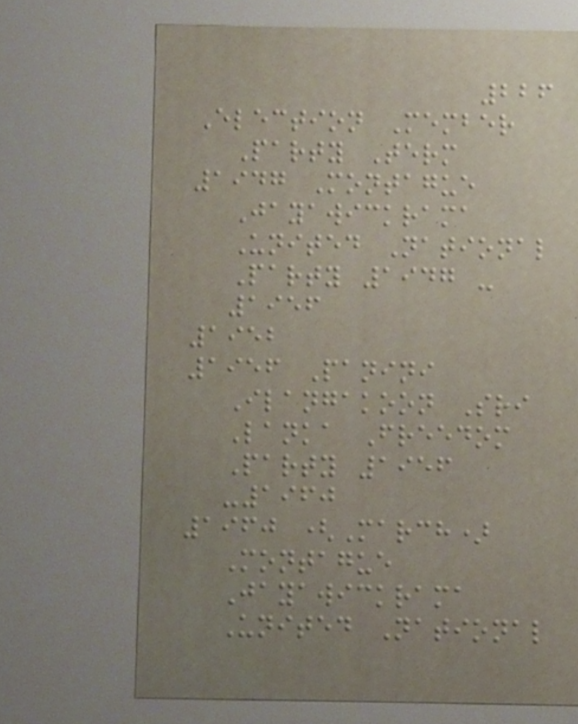226
Election Member
Party Term
1947 Montague
Jayawickrama
United National
Party 1947 -
1956
1952
1956 Panini
Ilangakoon Sri
Lanka Freedom
Party 1956
-1960
1960 (March)
Montague
Jayawickrama
United National
